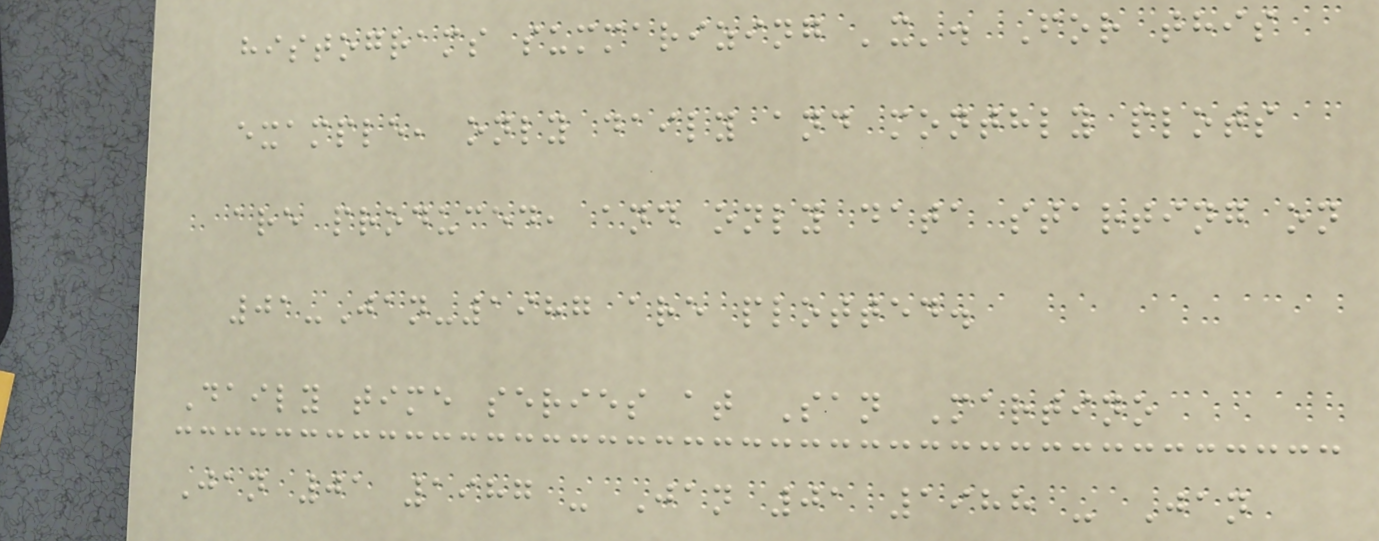histograms summarizing 'x'. For this
example, only daily and monthly plots
are produced, and only data starting on
01-Jan-1987 are plotted.
Daily time series at San Martino
Jan 01 1987 - Jan 01 1988 - Jan
